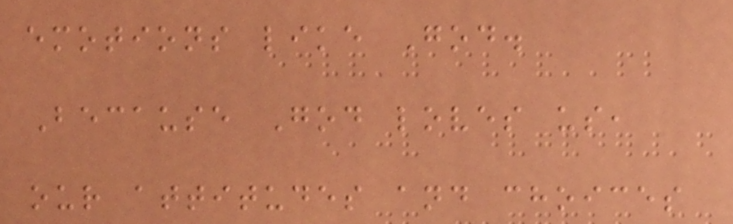emotions like God.
Because God loves us,
our attitudes and choices
